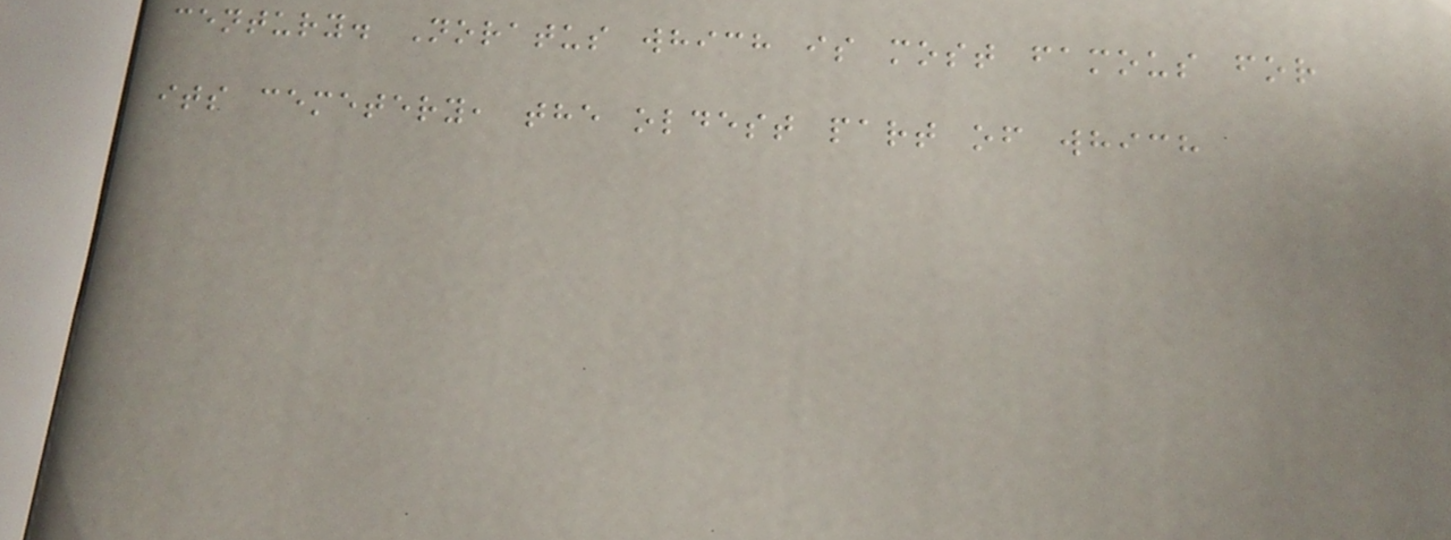century. Noratus which is most famous for
its cemetery, the oldest part of which
